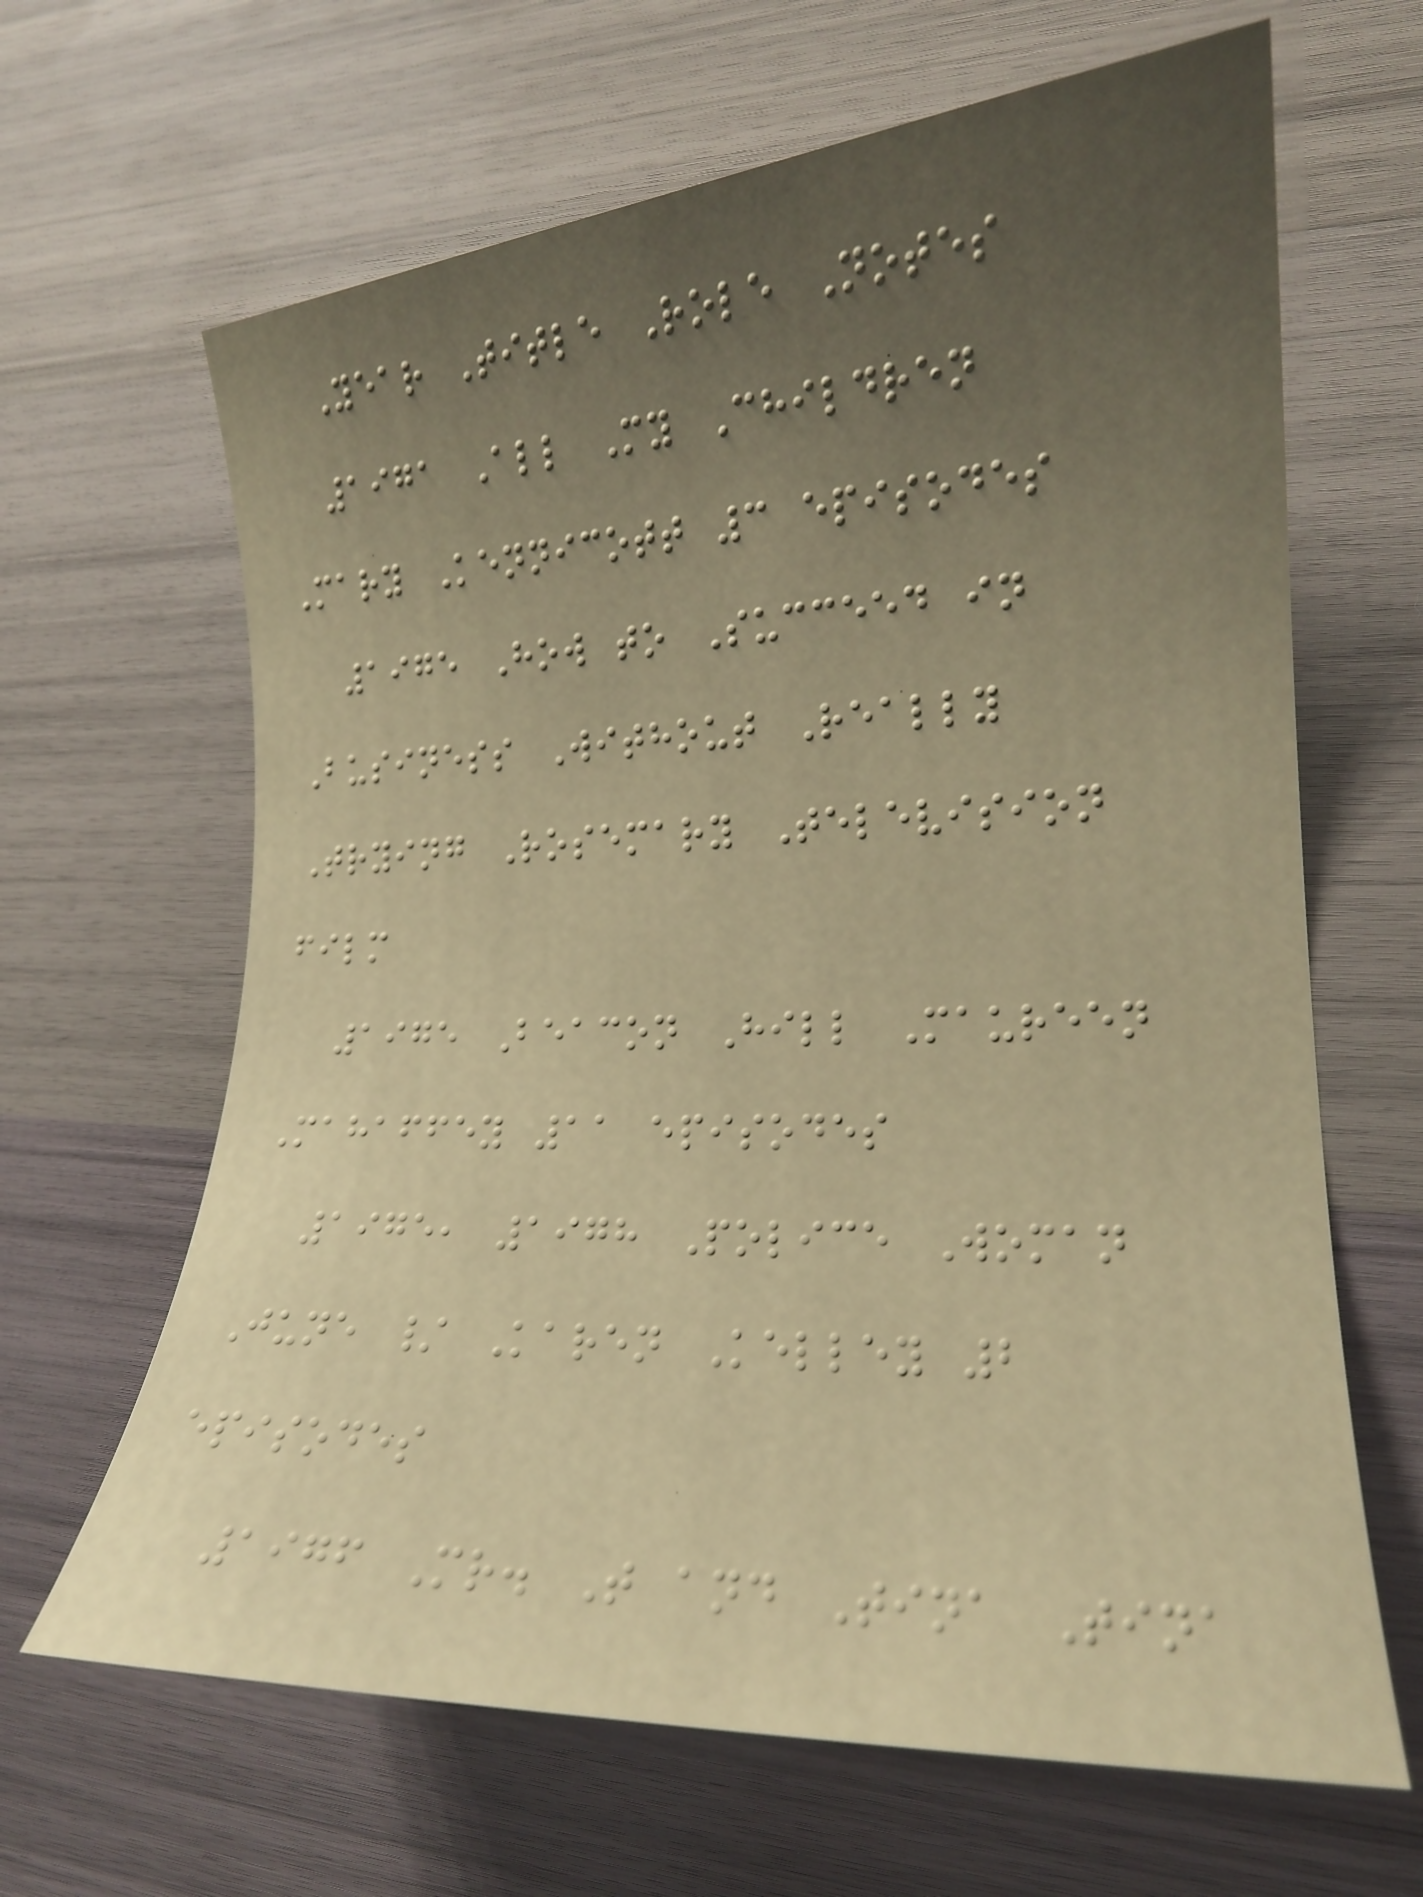Year Title Role Notes
1971 All My Children
Mary Kennicott 3 episodes
1975 How to Succeed in
Business Without Really
Trying Rosemary Television
film
1975 Beacon Hill Maureen
Mahaffey 11 episodes
1975, 1978 Police Woman
June / Karen Kelley 2
episodes
1976 Mr. T and Tina Tina
